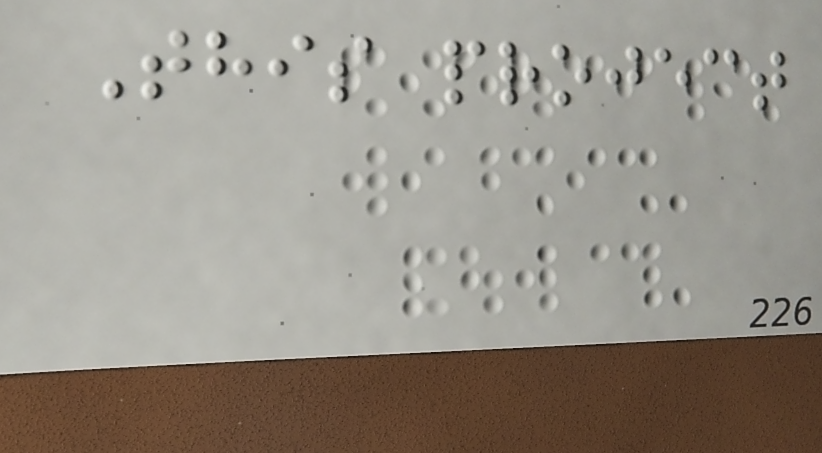This project
